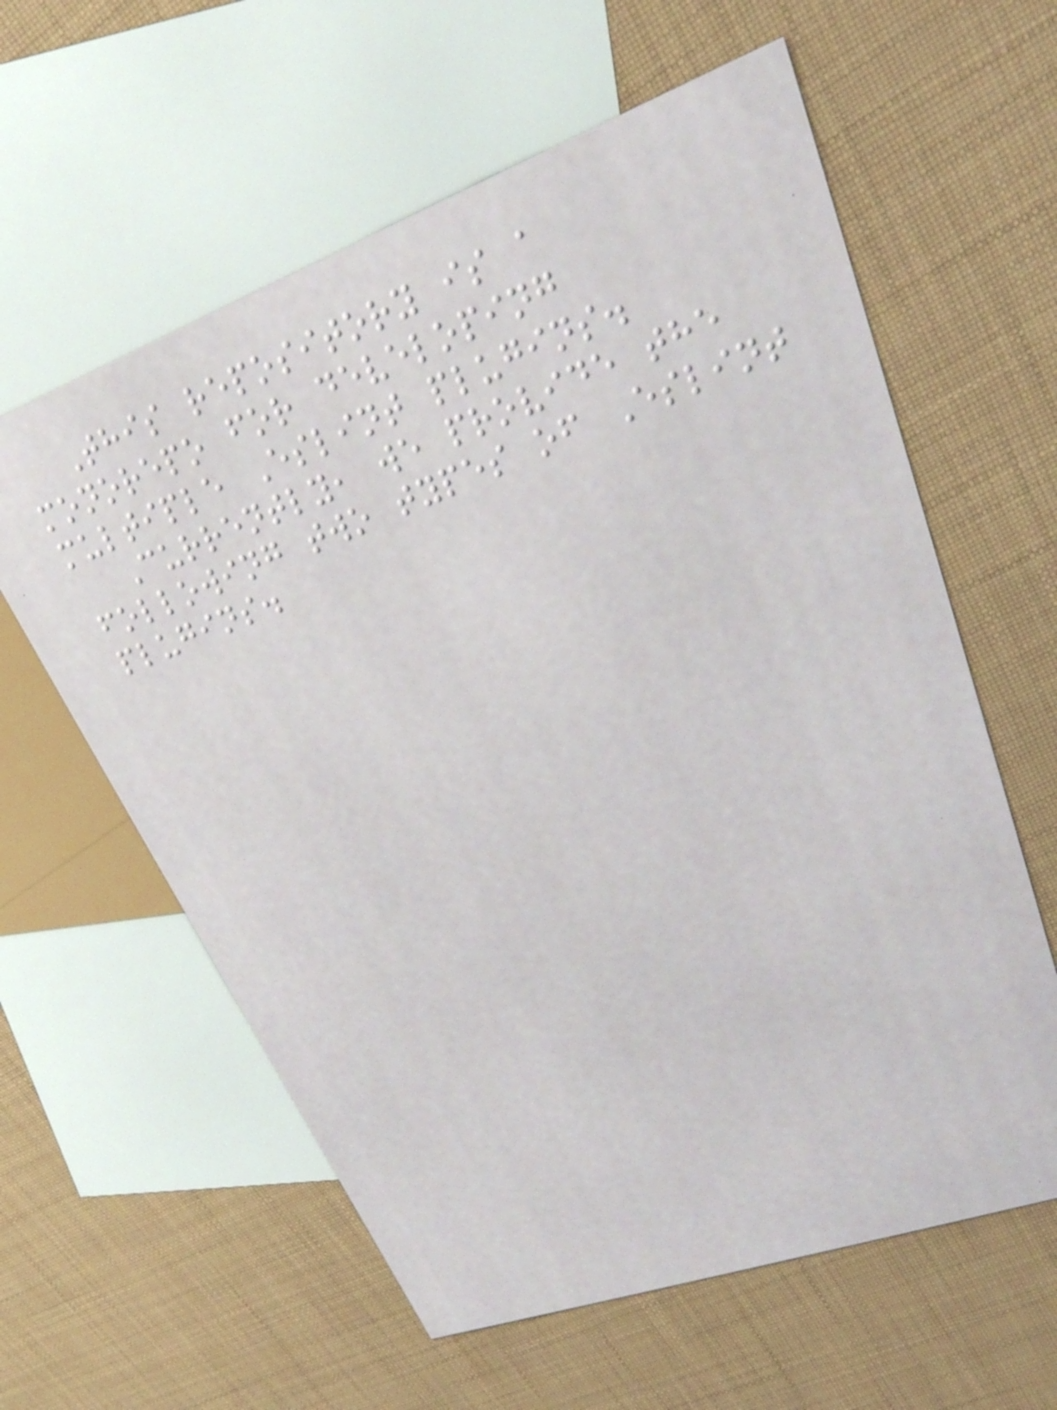This repository is a
monorepo for developing
multiple Eslint plugins.
Currently, we provide the
following two types of Eslint
plugins.
